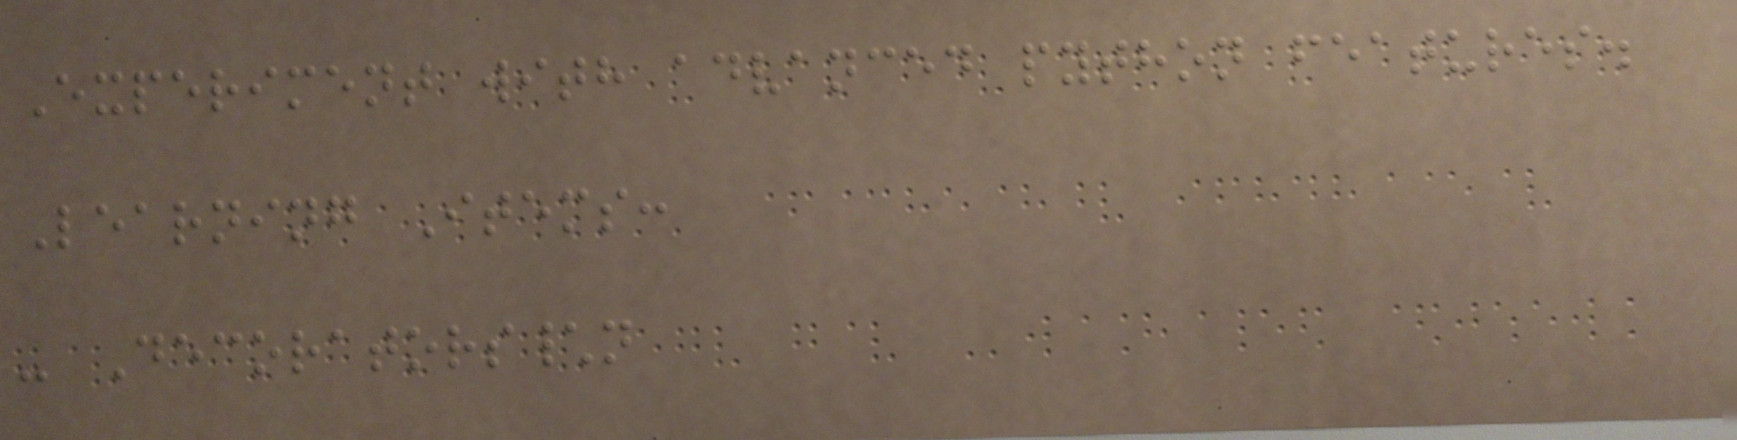Experiment with advanced python features.
Learning Items:
- Decorators\n
